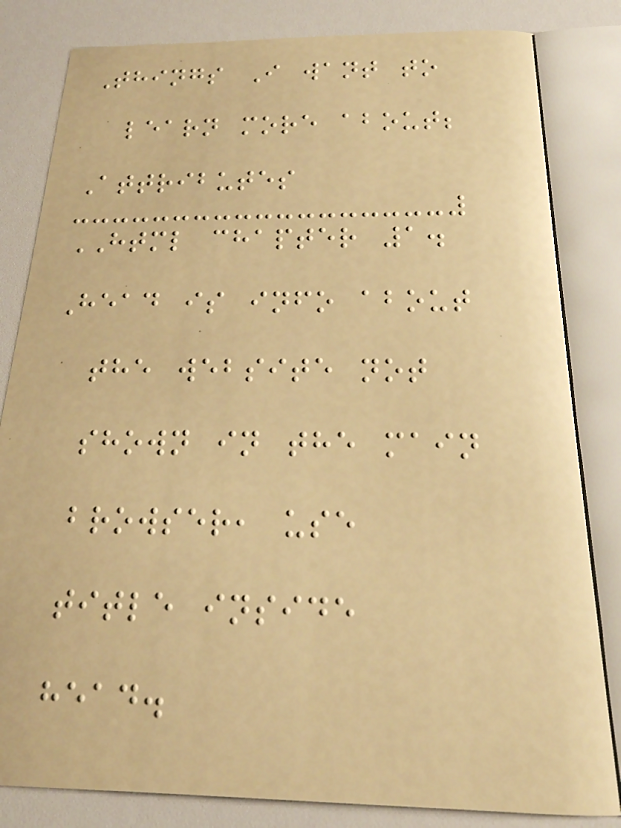Things I want to
learn more about;
Attributes
HTML chapter 1.
Head is info about
the website not
shown in the main
browser, use
title inside
head.
